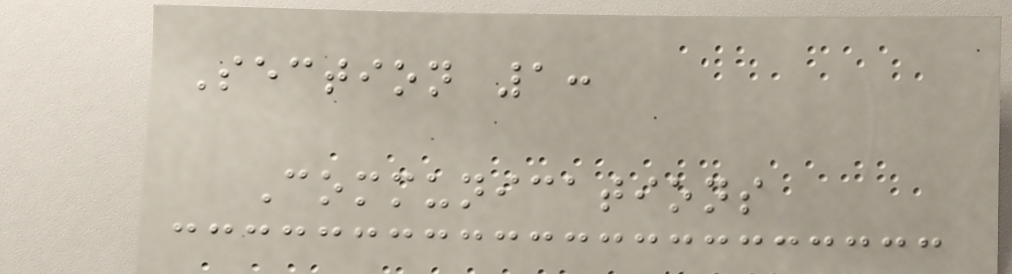Section 1:
Communications
